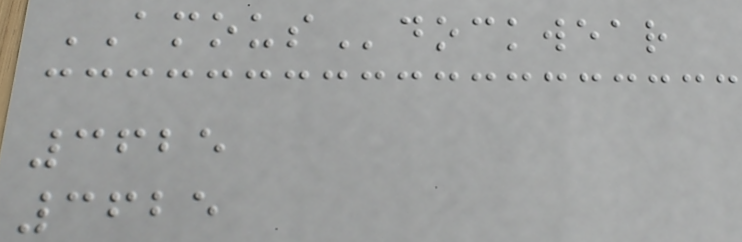AMOUSdockwear
3625
3625
